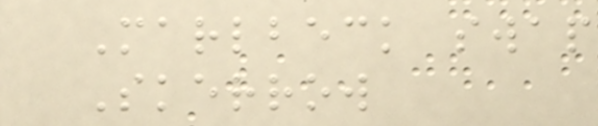Marlbeck swap
Skerrow
